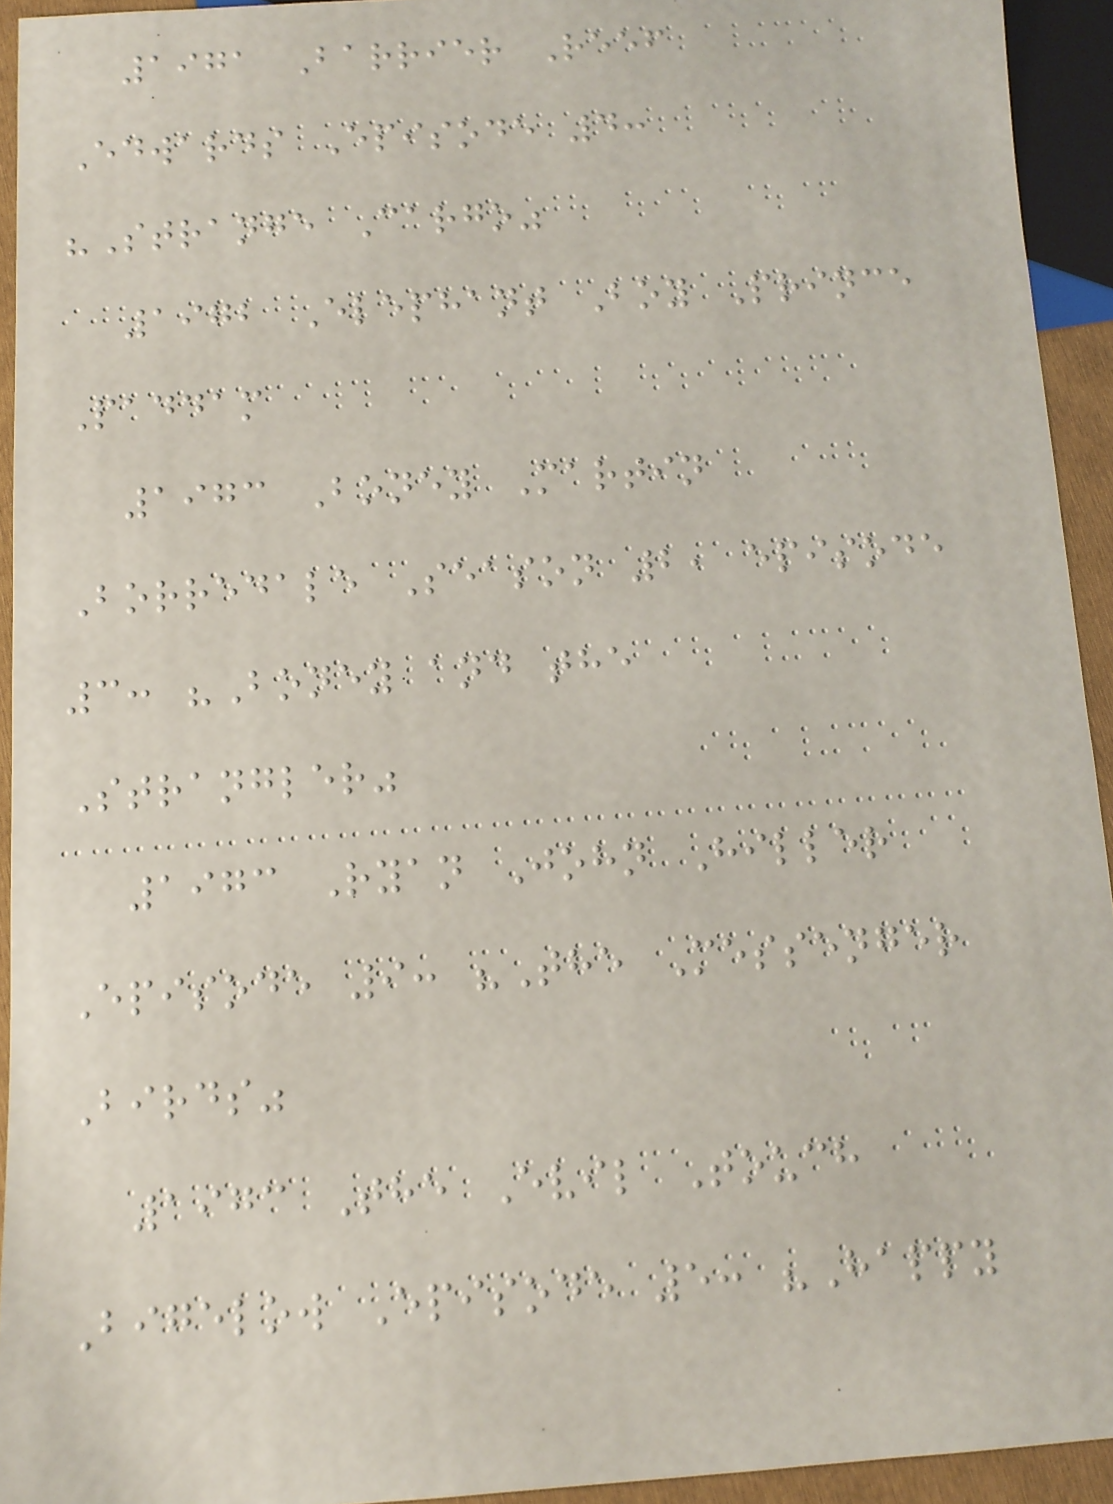1971 Barrier Reef
Edwards Episode 4:
"Strange Cargo"
1972 Elephant Boy Prince
Paddam
1973 Boney Martin
Borredale Season 2, episode
3: "Boney and the
Strangler"
1973 Ryan John Hiller
Episode 9: "The Messenger
Birds"
1973 The Evil Touch
Bigelow Episode 5: "Happy
